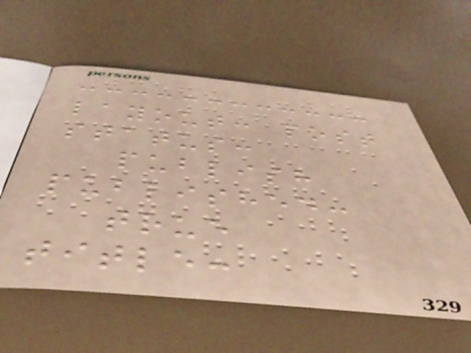layout: post
status:
publish
published:
true
title:
